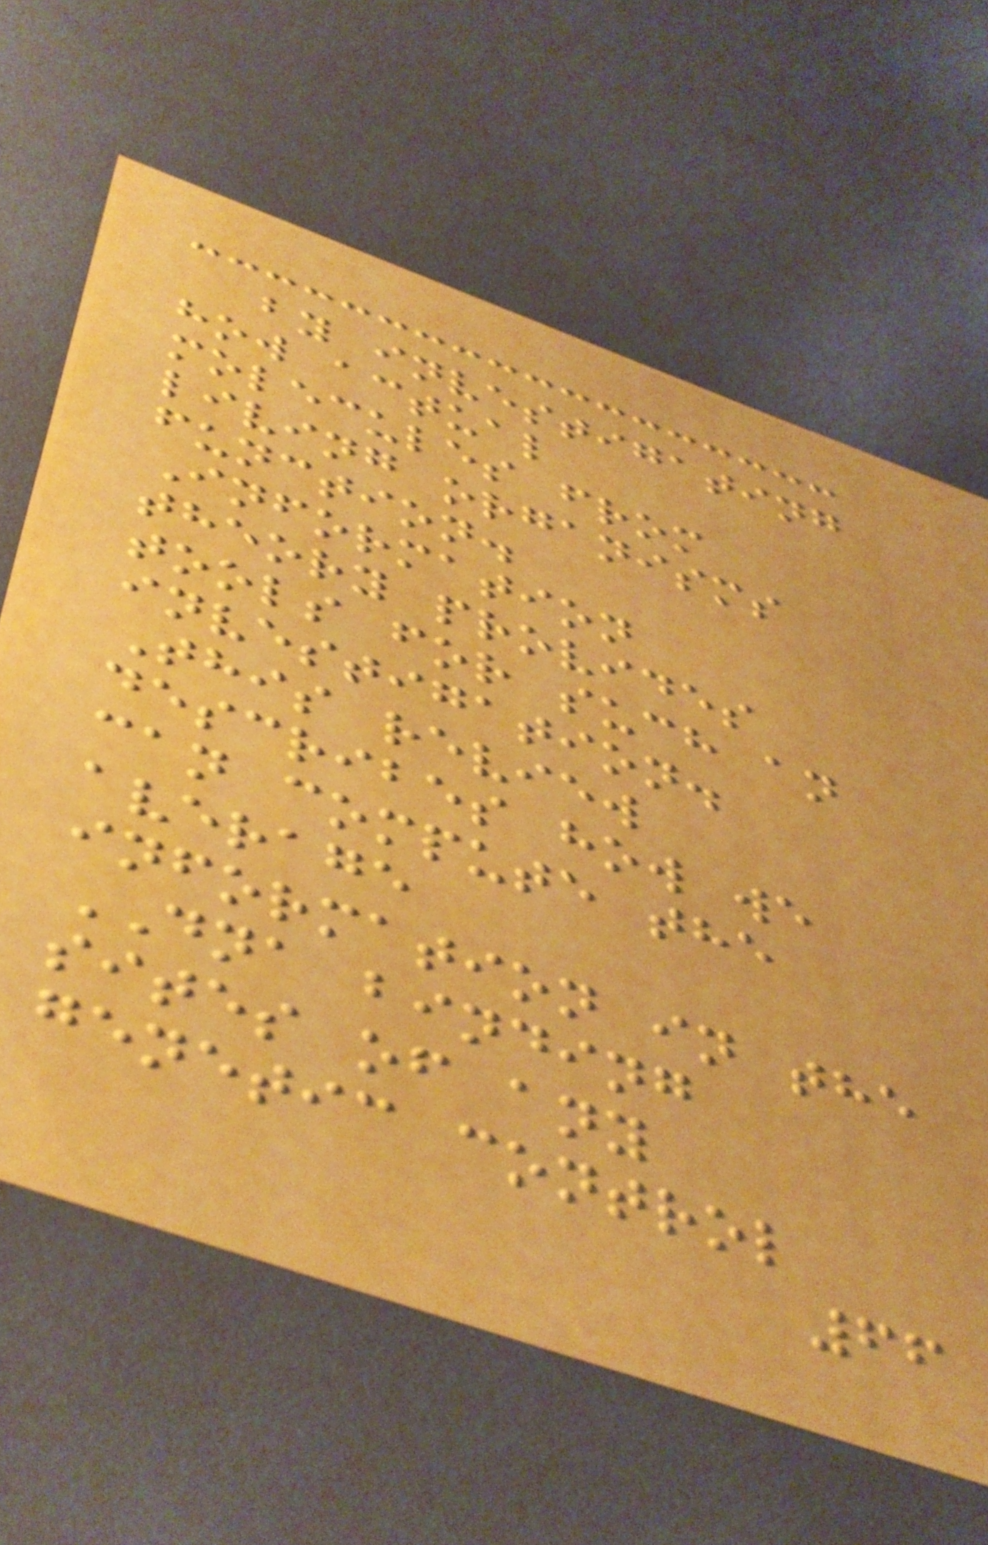by investigating
how actual
molecules from
living organisms
function.
Information
theory provides
tools for such an
investigation.
This review
describes how we
can compute the
average
information in the
DNA binding
sites of any
genetic control
66
